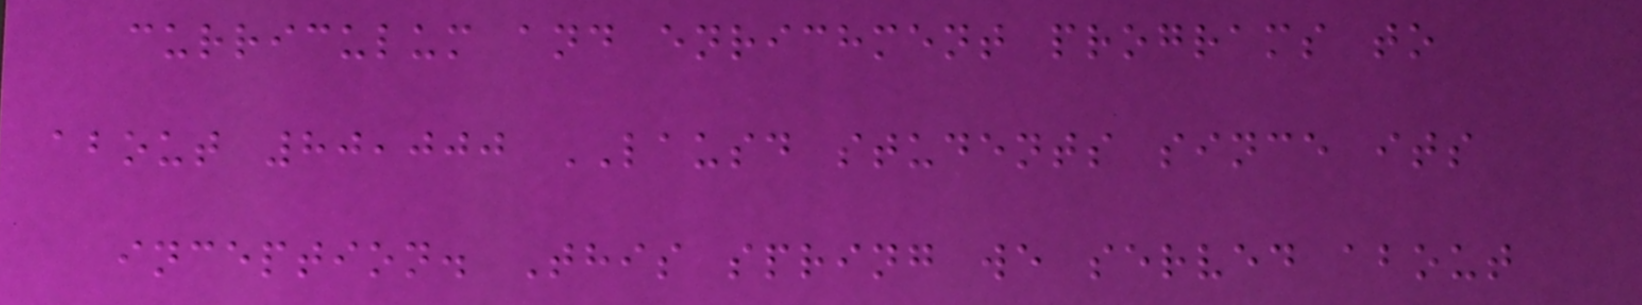curriculum and enrichment programs to
about 80,000 LAUSD students since its
inception. This spring we served about
